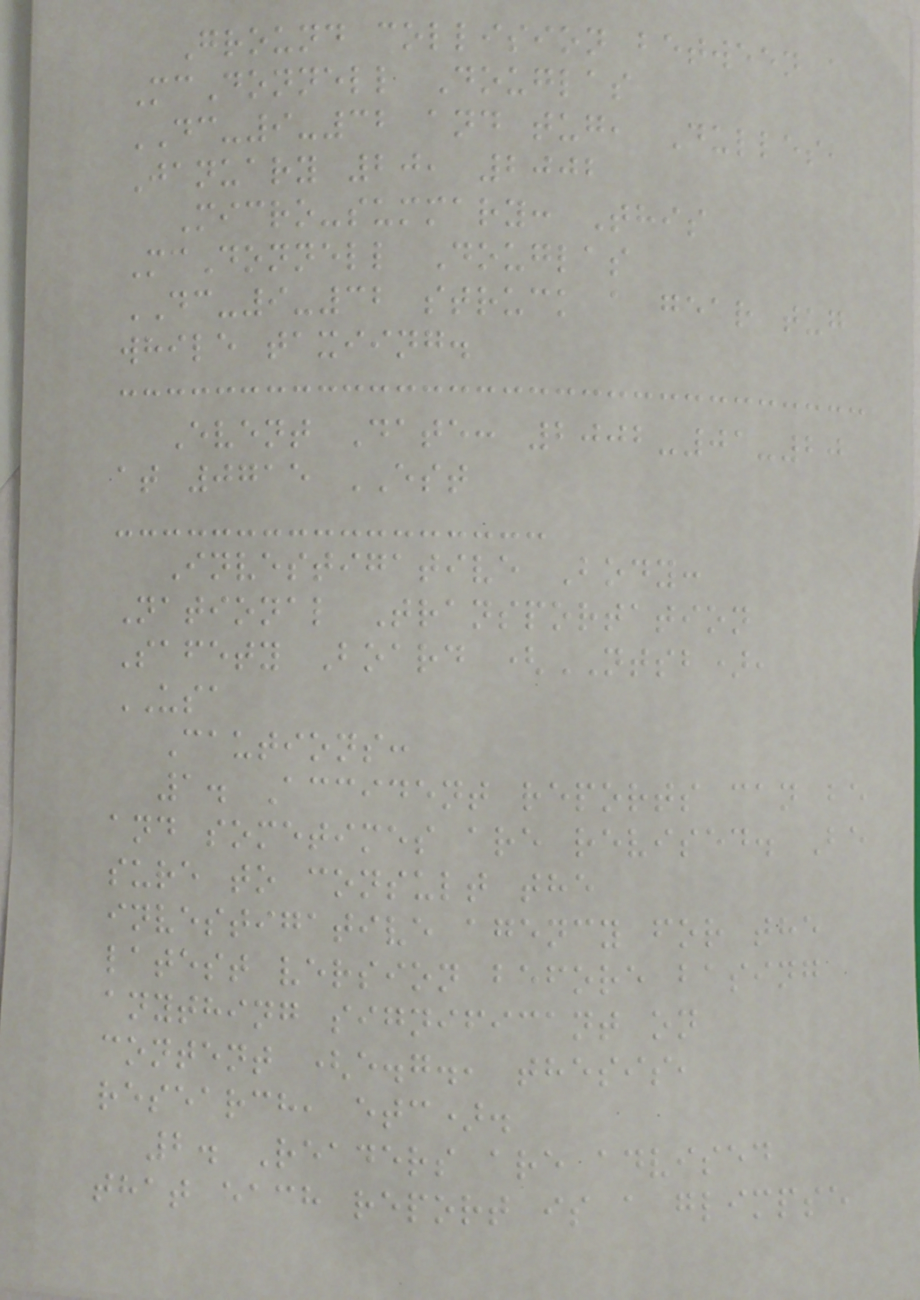Ground collision between a
McDonnell Douglas
DC-9-32 and tug, Dulles,
January 20, 2002
Micro-summary: This
McDonnell Douglas
DC-9-32 struck a gear tug
while taxiing.
Event Date: 2002-01-20
at 0715 EST
Investigative Body:
National Transportation
Safety Board (NTSB),
USA
Cautions:
1. Accident reports can be
and sometimes are revised. Be
sure to consult the
investigative agency for the
latest version before basing
anything significant on
content (e.g., thesis,
research, etc).
2. Readers are advised
that each report is a glimpse
